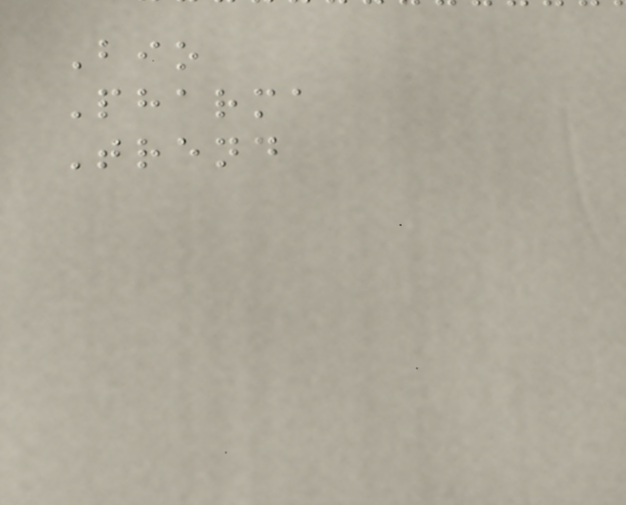Bio
Pharma
Trend
